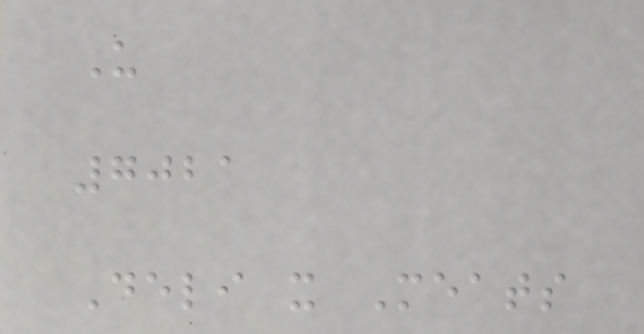U
7021
Deli x Meats
